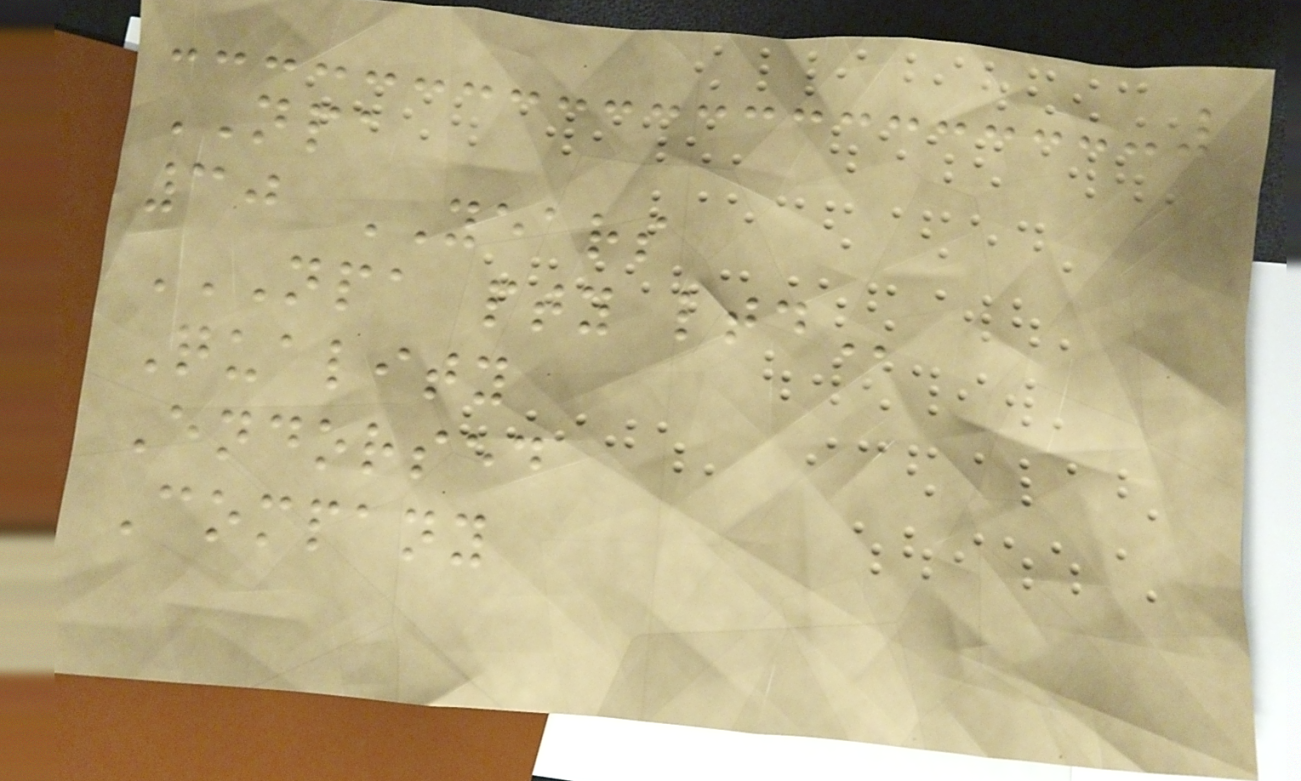NPA
30 YEARS
NPA PTY LTD
Quality
Endorsed
Company
